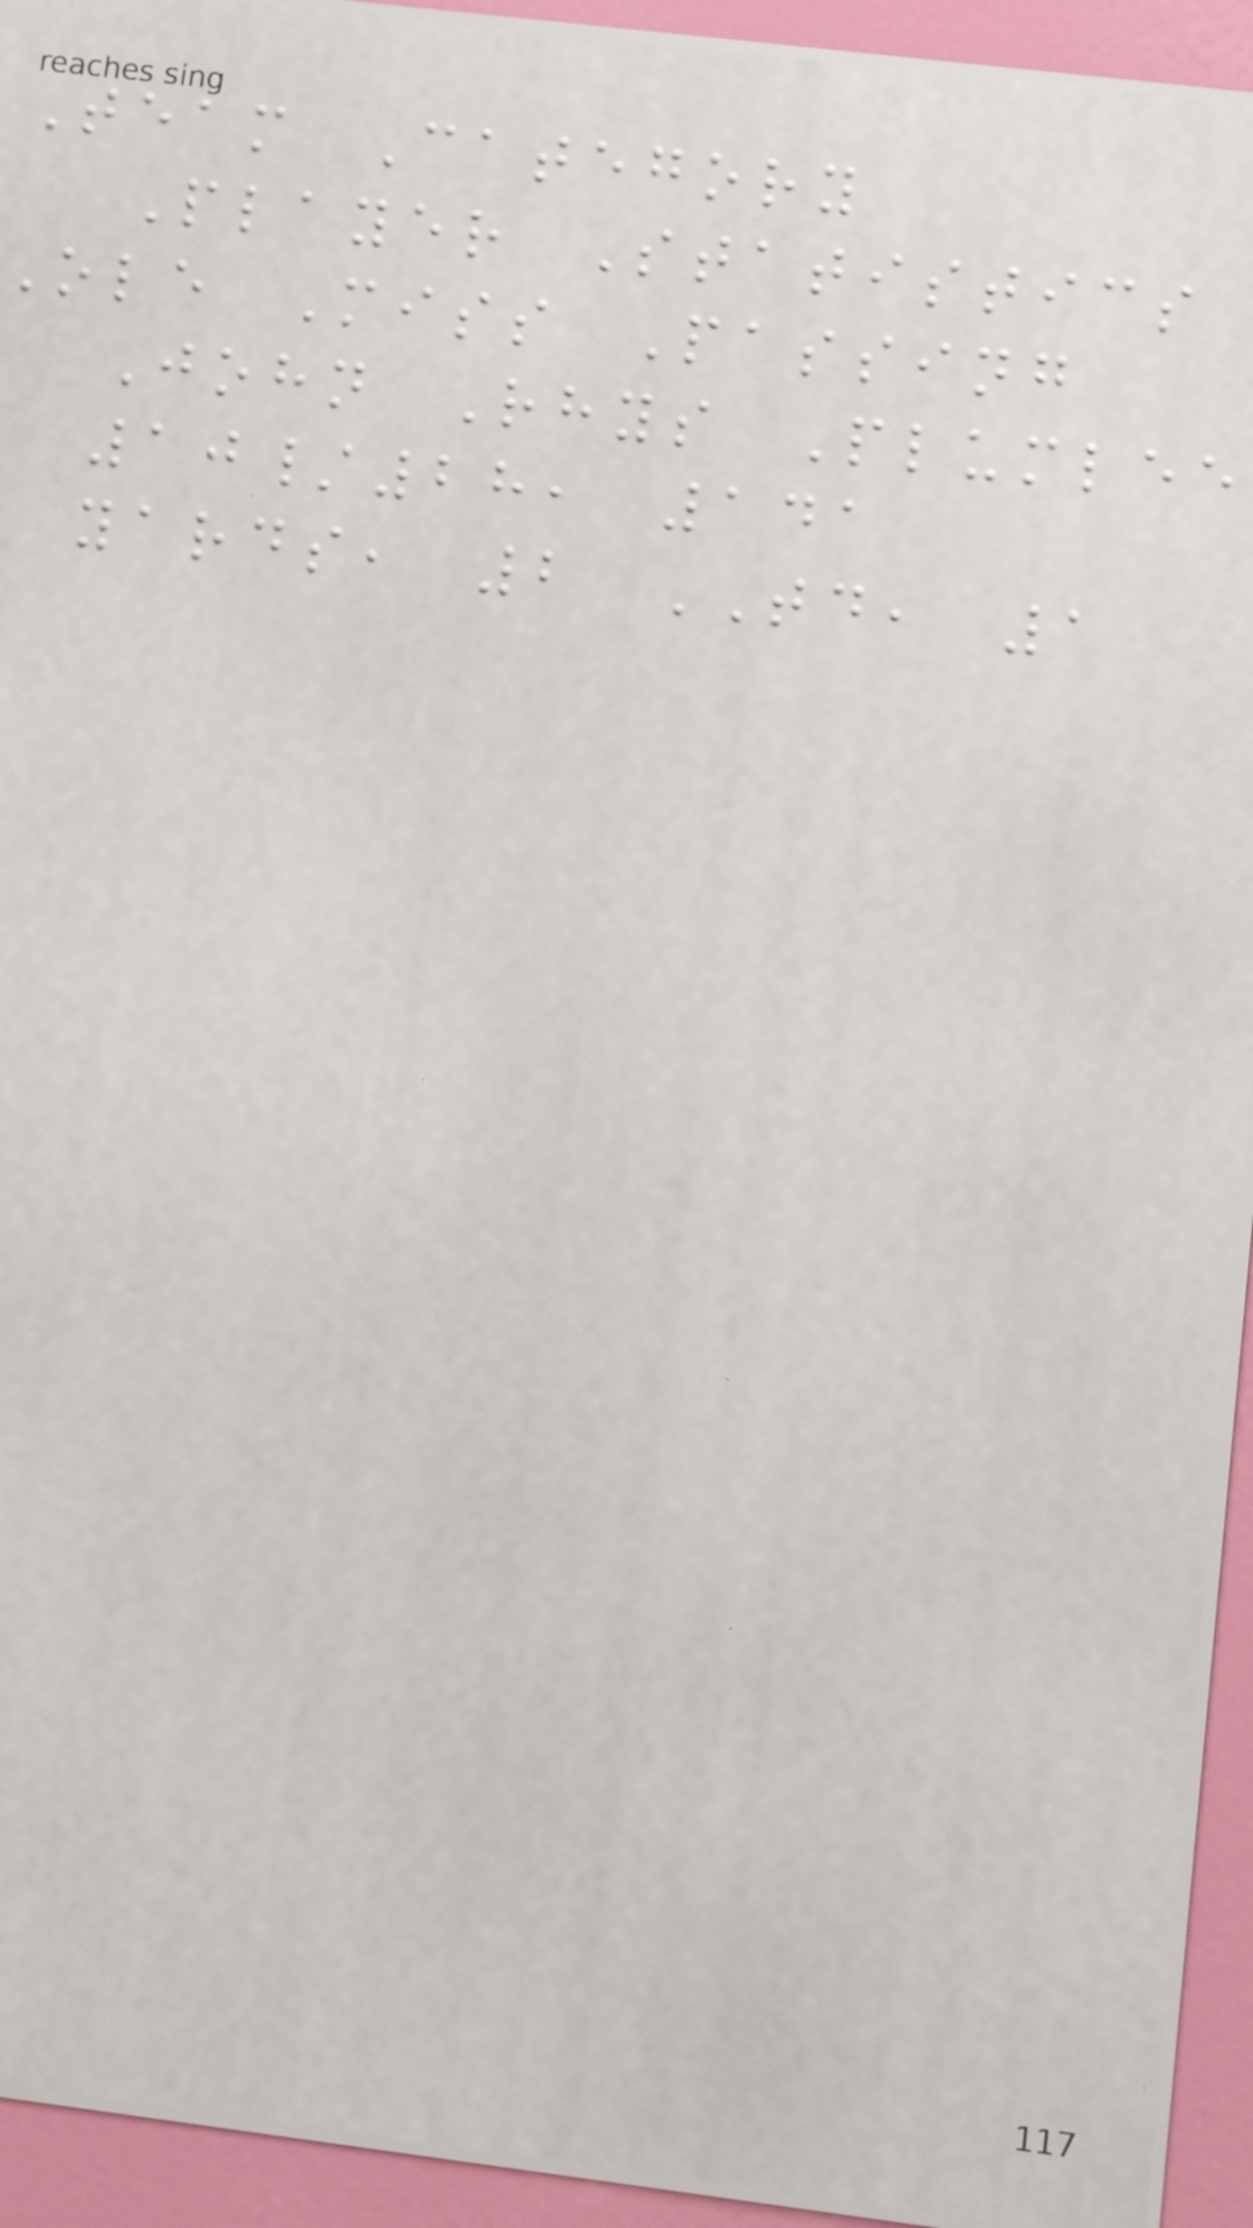Team Category
Player Statistics
ole Miss Passing
John Rhys Plumlee
10/28, 141
yards, 2 TD, 1
